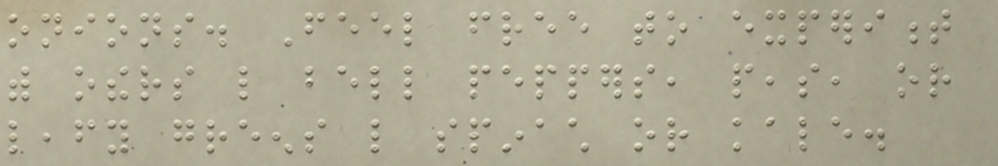onions. Feel free to experiment
with others like bell peppers, peas, or
leafy greens like spinach or kale.
